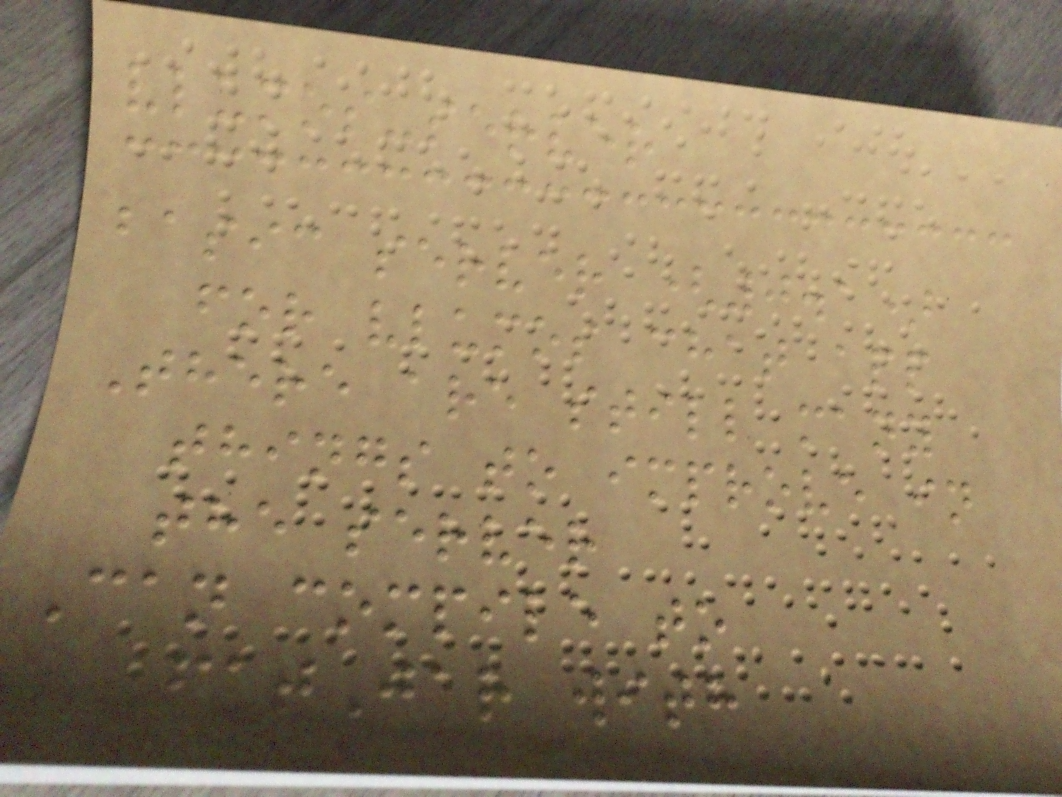vlumos-server
basic server (0.1)
for vlumos chat app
There are still many
things to improve in
the server
Can compile to
FatJar with
